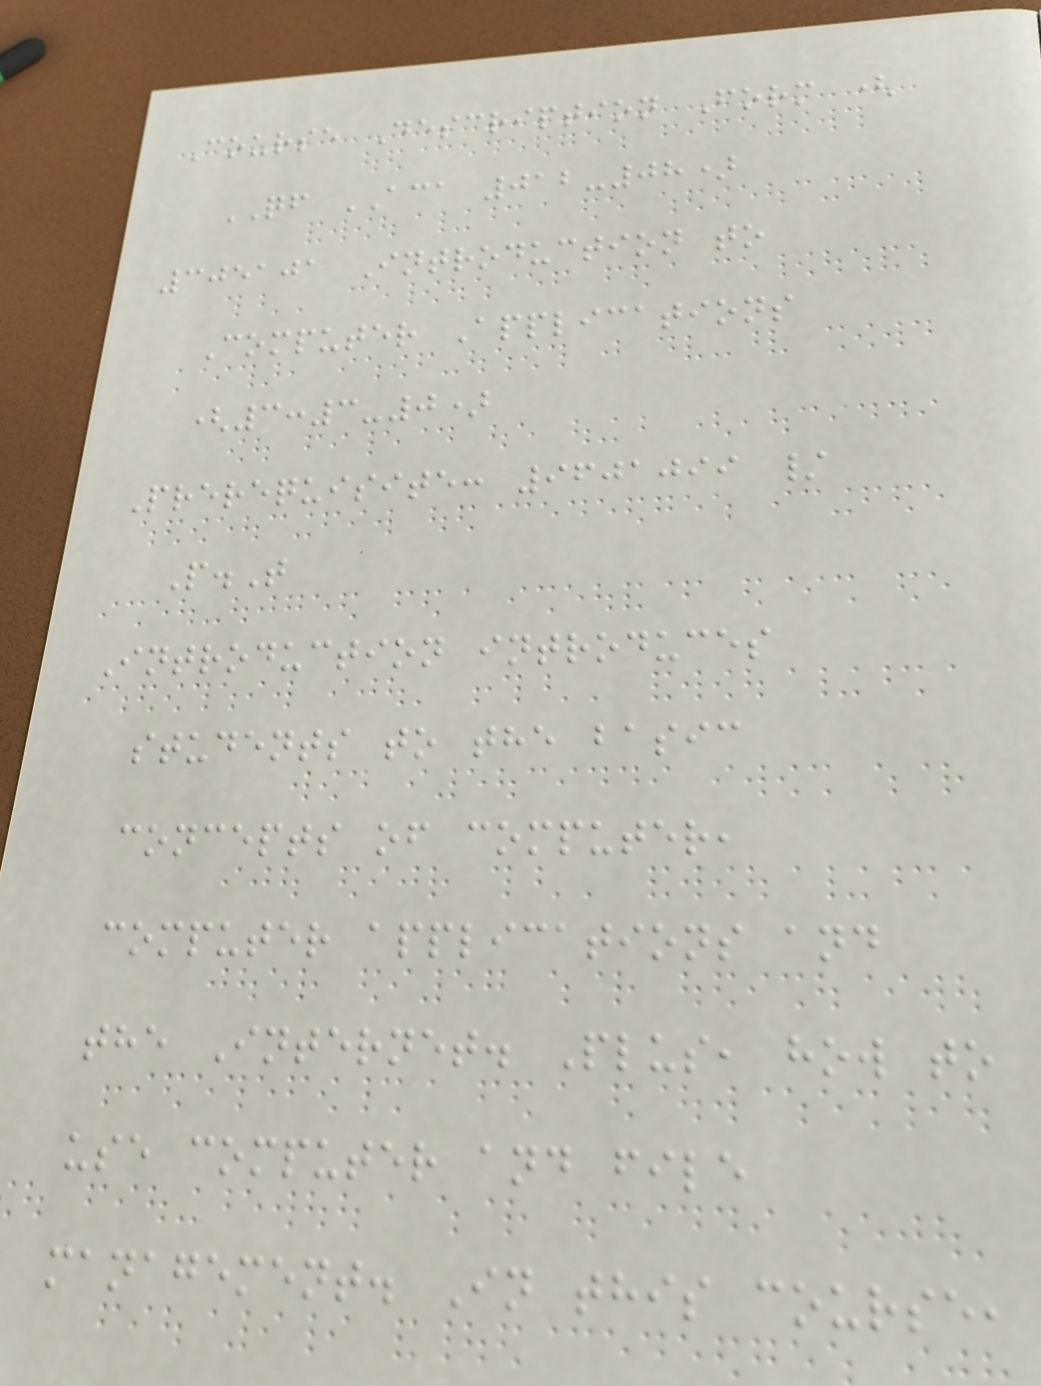Course Description Form (
QF ACA 012-08)
305101 Introduction to
Computer Applications
(3:3-0)
Prerequisite: 9601099 /
P.T
Introduction introduces
students to the basic
concepts of computer,
computer applications and
the Internet. Plus, how to
use computer and file
management. In this course,
